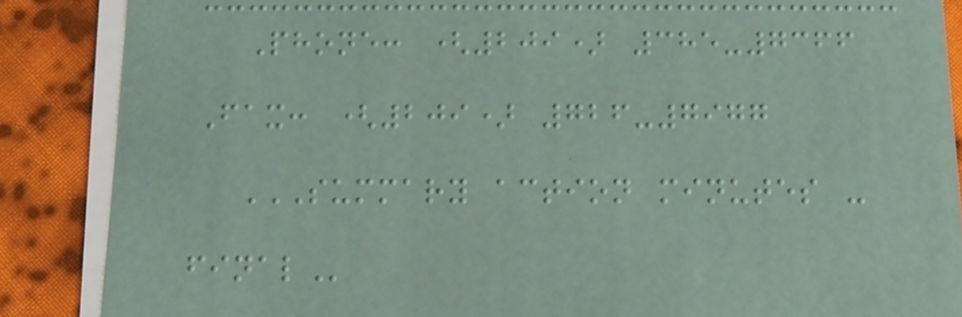Phone: (209) 385-7366
Fax: (209) 726-7977
SUMMARY ACTION MINUTES -
FINAL
